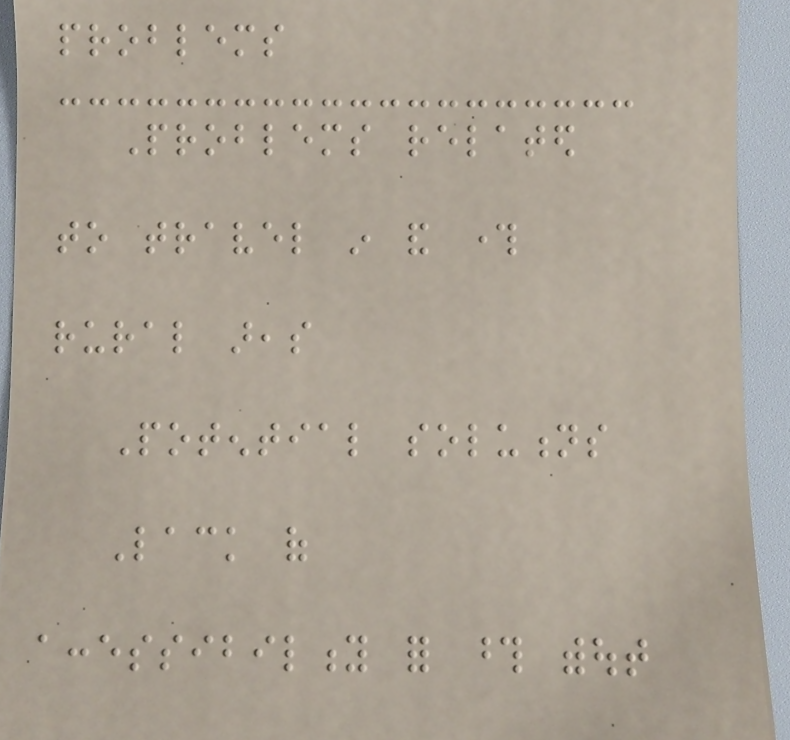problems
Problems related
to travel in and through
rural areas
Potential solutions
Lack of
accessibility for those without
